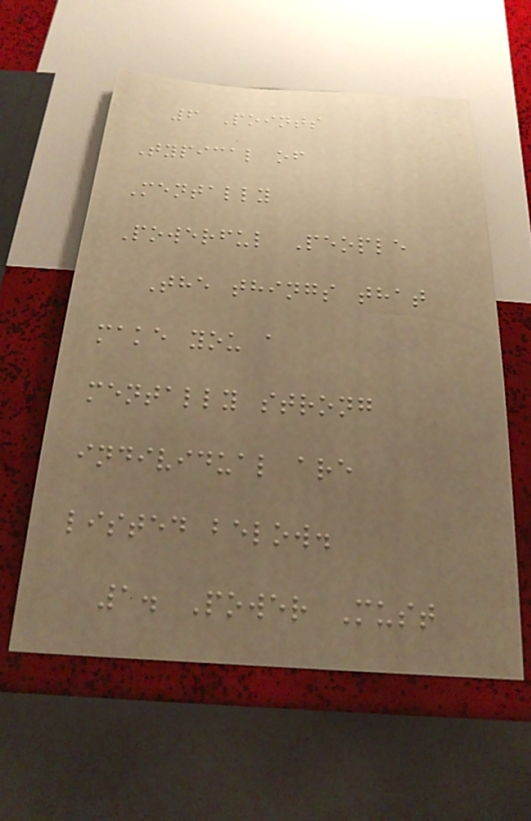6 Points
Typical of
Mentally
Powerful People
The things that
make you a
mentally strong
individual are
listed below.
1. Power Must
